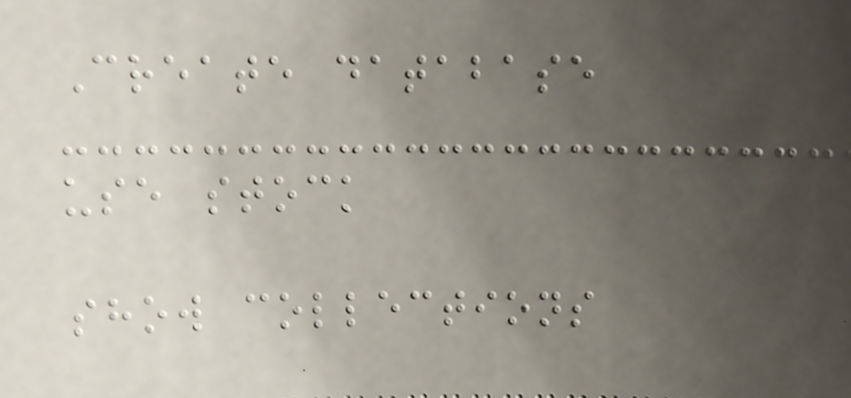Create database
use stock
show collections
